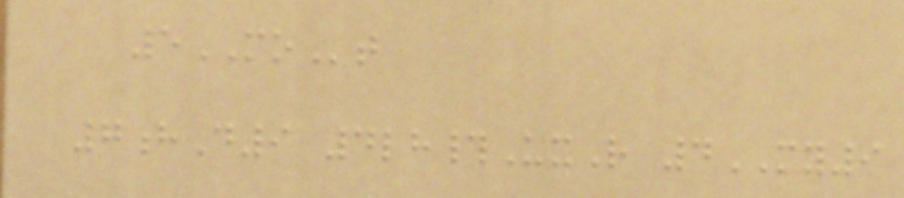5MOt
7hD9 4lh#UxR 4MY9
